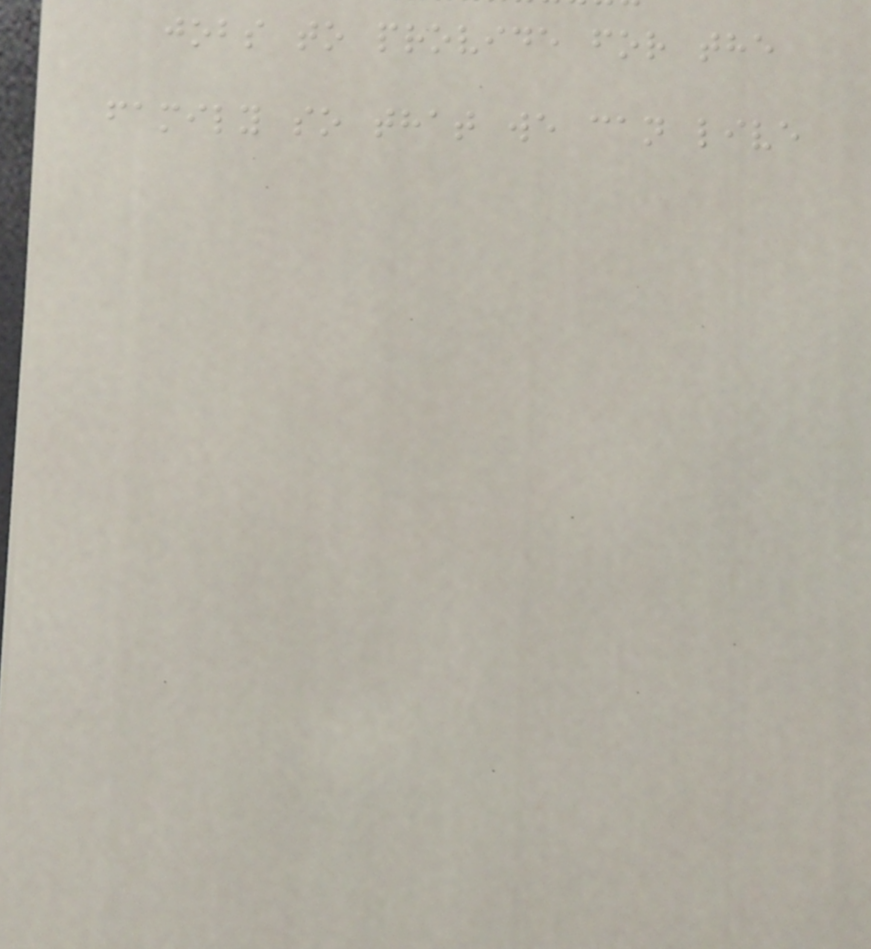jobs to provide for the
family so that we can live
